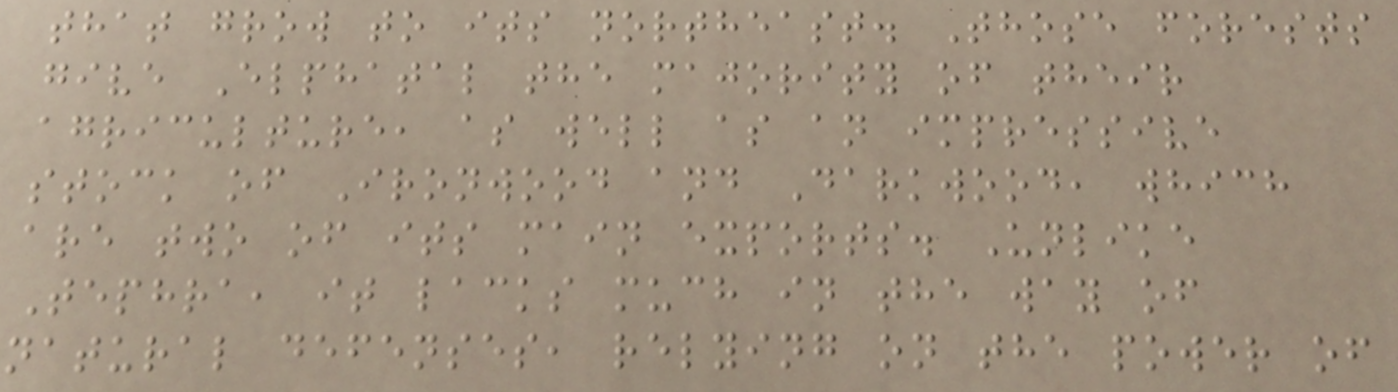that grow to its northeast. Those forests
give Elphatal the majority of their
agriculture, as well as an impressive
stock of Ironwood and Darkwood, which
are two of its main exports. Unlike
Tephra, it lacks much in the way of
natural defenses, relying on the power of
